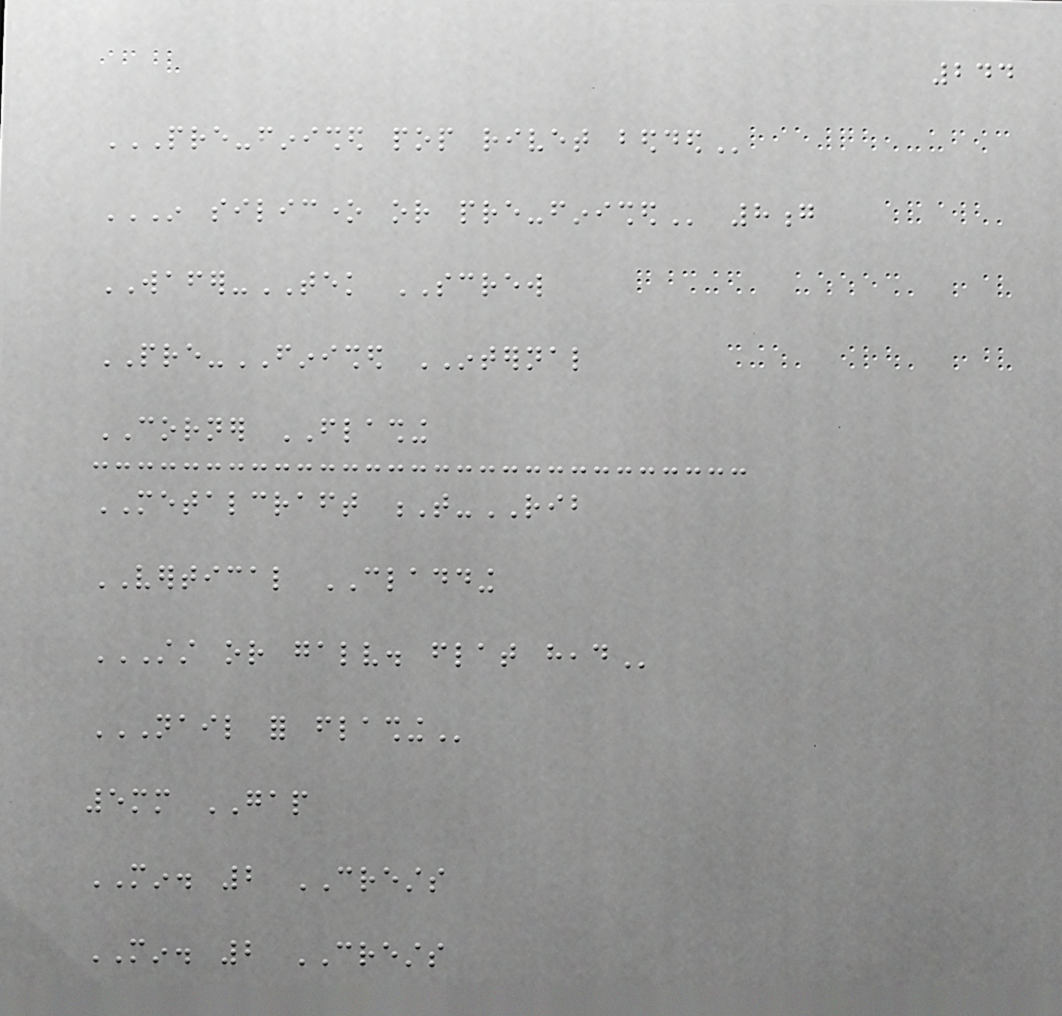244
PRE-FINISHED POP RIVET BEDDED
IN SILICONE OR PRE-FINISHED 8g
WAFER-TEK SCREW
PRE-FINISHED INTERNAL
CORNER FLASHING
METALCRAFT T-RIB
VERTICAL CLADDING
STST OR GALV. FLAT HEAD
NAIL FOR FLASHING
5mm GAP
MIN. 2 CRESTS
MIN. 2 CRESTS
